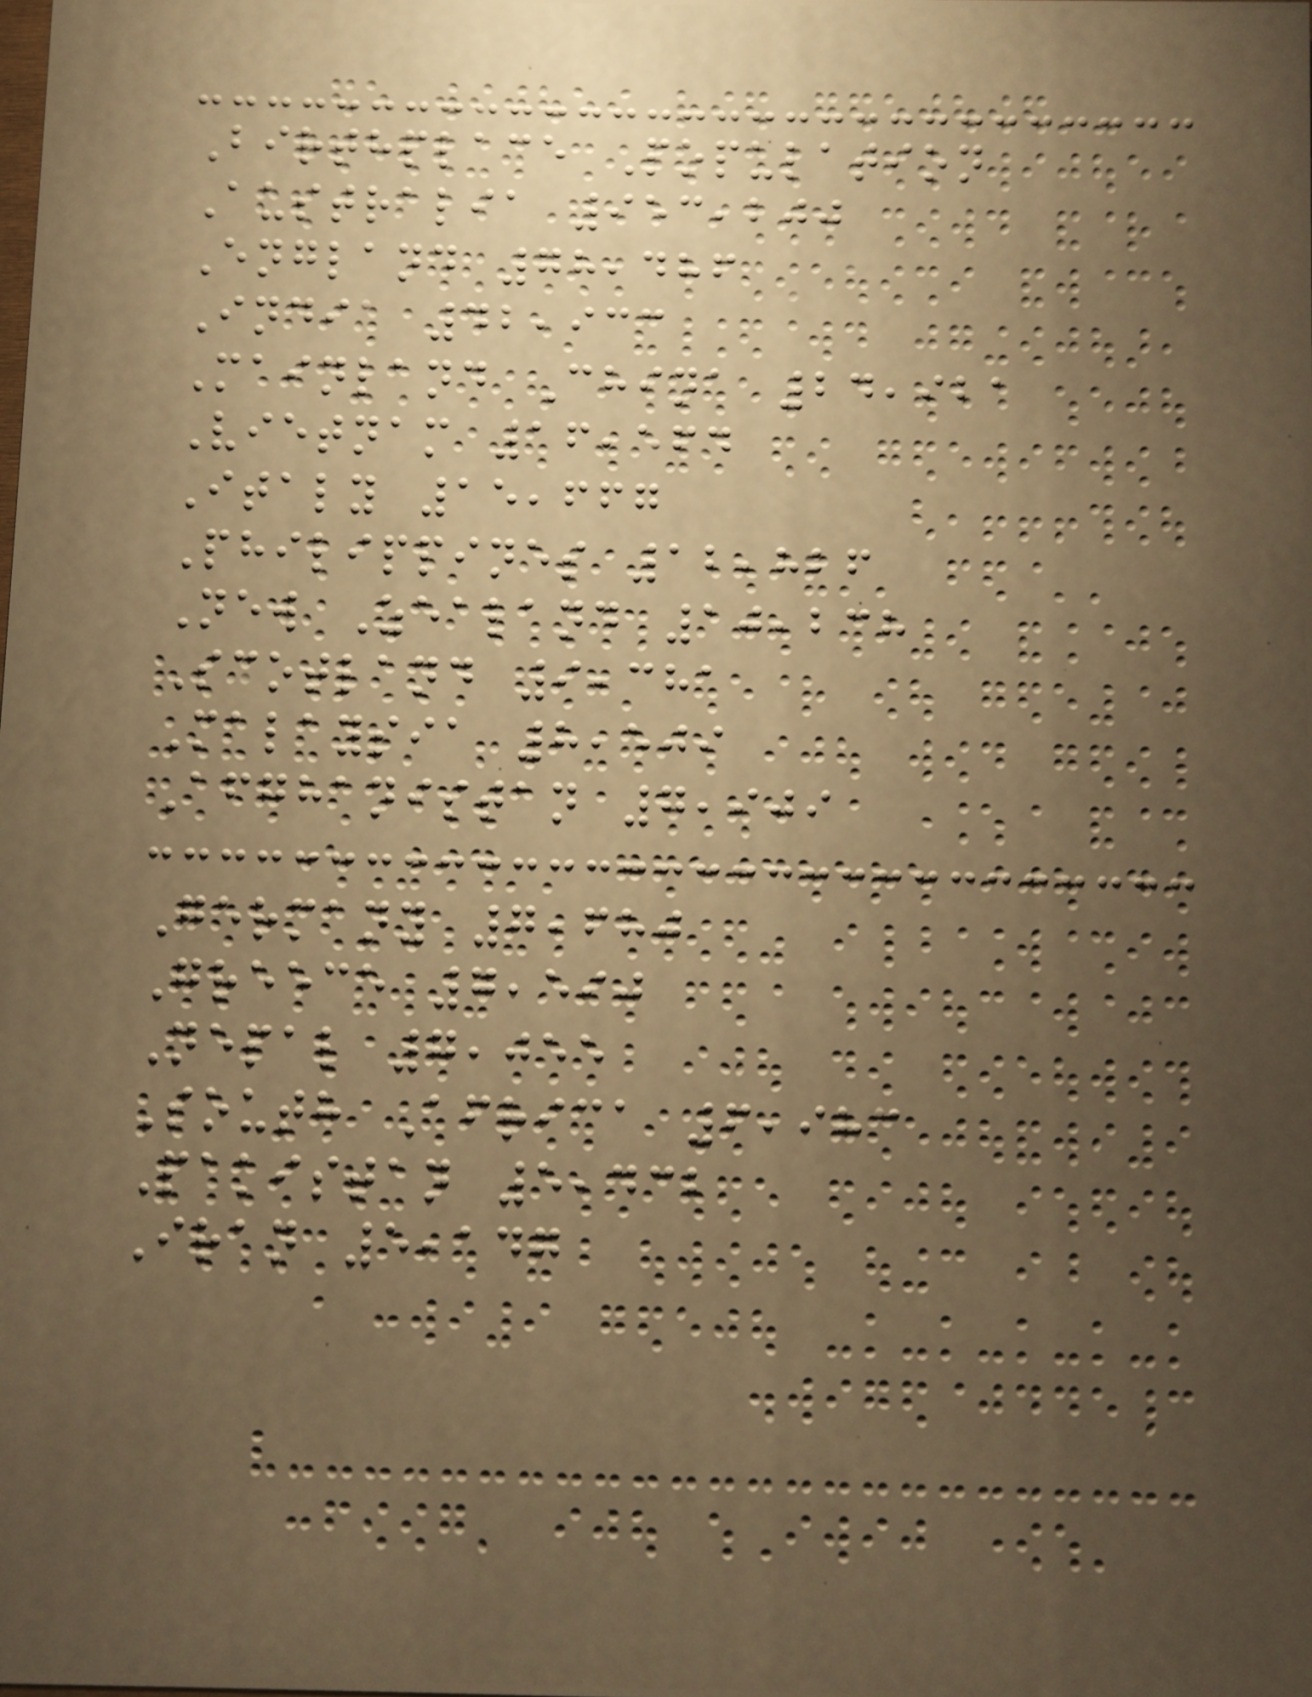Birthplace Population
Australia 953,200
England 78,486
India 42,933
Mainland China 24,921
Vietnam 16,564
Italy 15,667
Philippines 12,826
New Zealand 10,238
Scotland 9,381
Malaysia 8,509
Afghanistan 7,909
Germany 7,680
Greece 7,590
Nepal 7,055
South Africa 6,983
Pakistan 5,432
Iran 5,147
